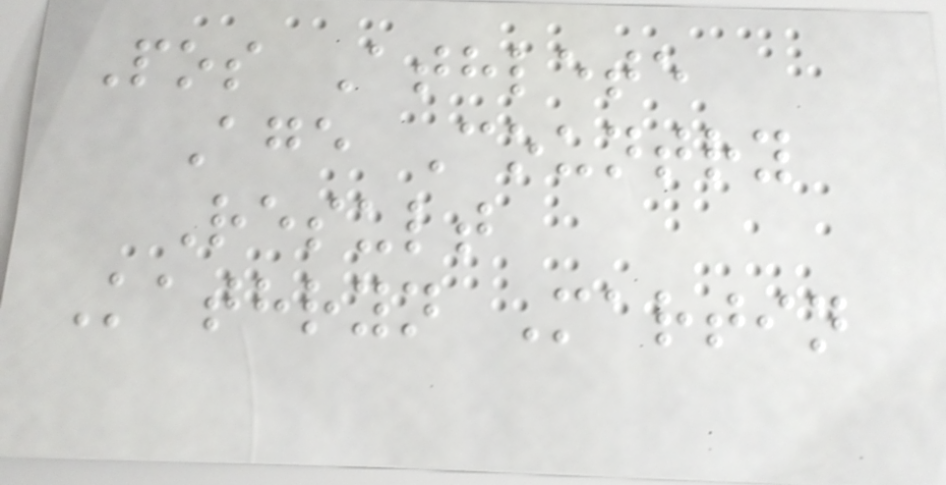Pos Athlete
Age Country
Result
Kathryn Martin
